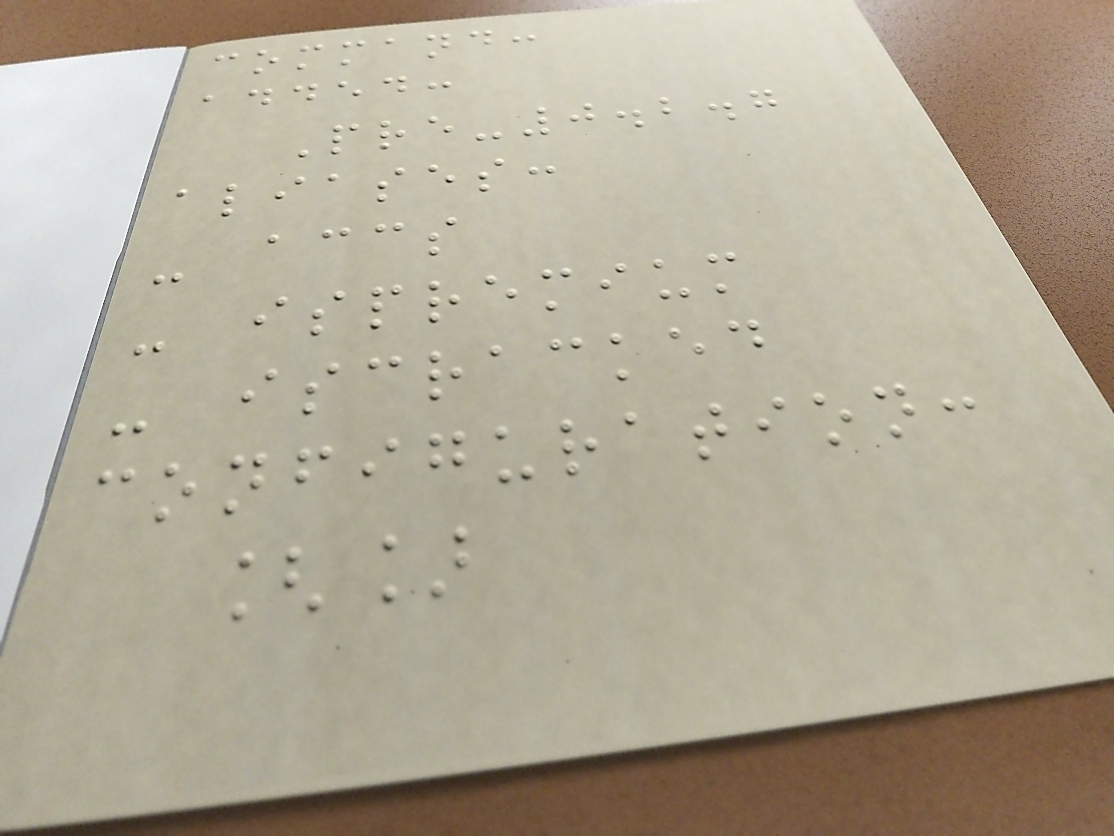command:
added:
Pre-0.2.7
aliases:
- accs
- ispremium
- iscracked
configuration:
[]
